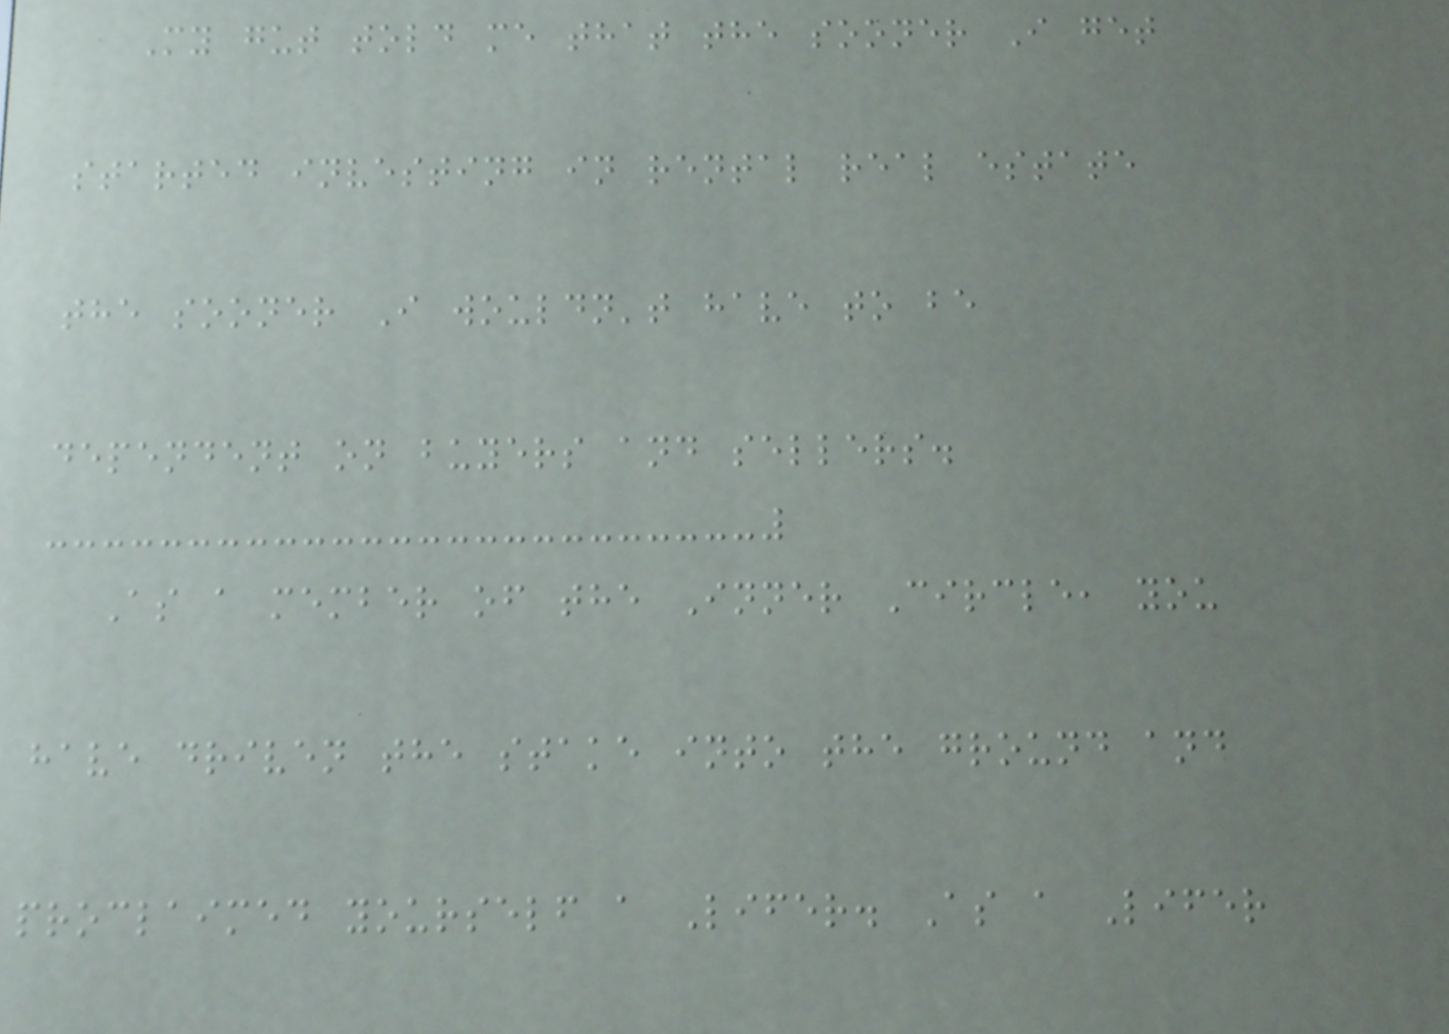My gut told me that the sooner I get
started investing in rental real estate
the sooner I wouldn't have to be
dependent on buyers and sellers.
As a member of the Inner Circle, you
have driven the stake into the ground and
proclaimed yourself a Lifer. As a Lifer
